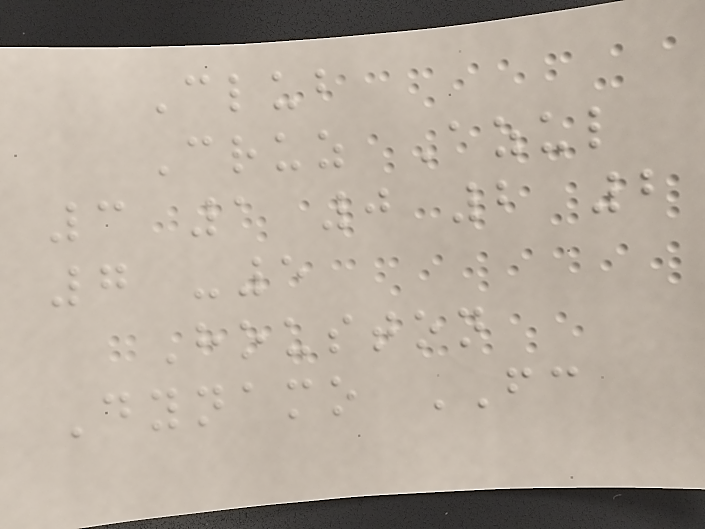Club
Cruz Azul
3 1 0 2 2
7 -5
Houston
Dynamo FC
